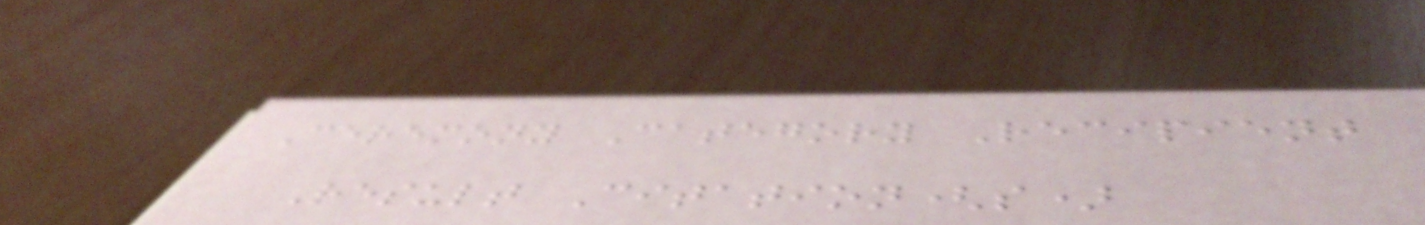Ceremony Category Recipient
Result Citation(s)
